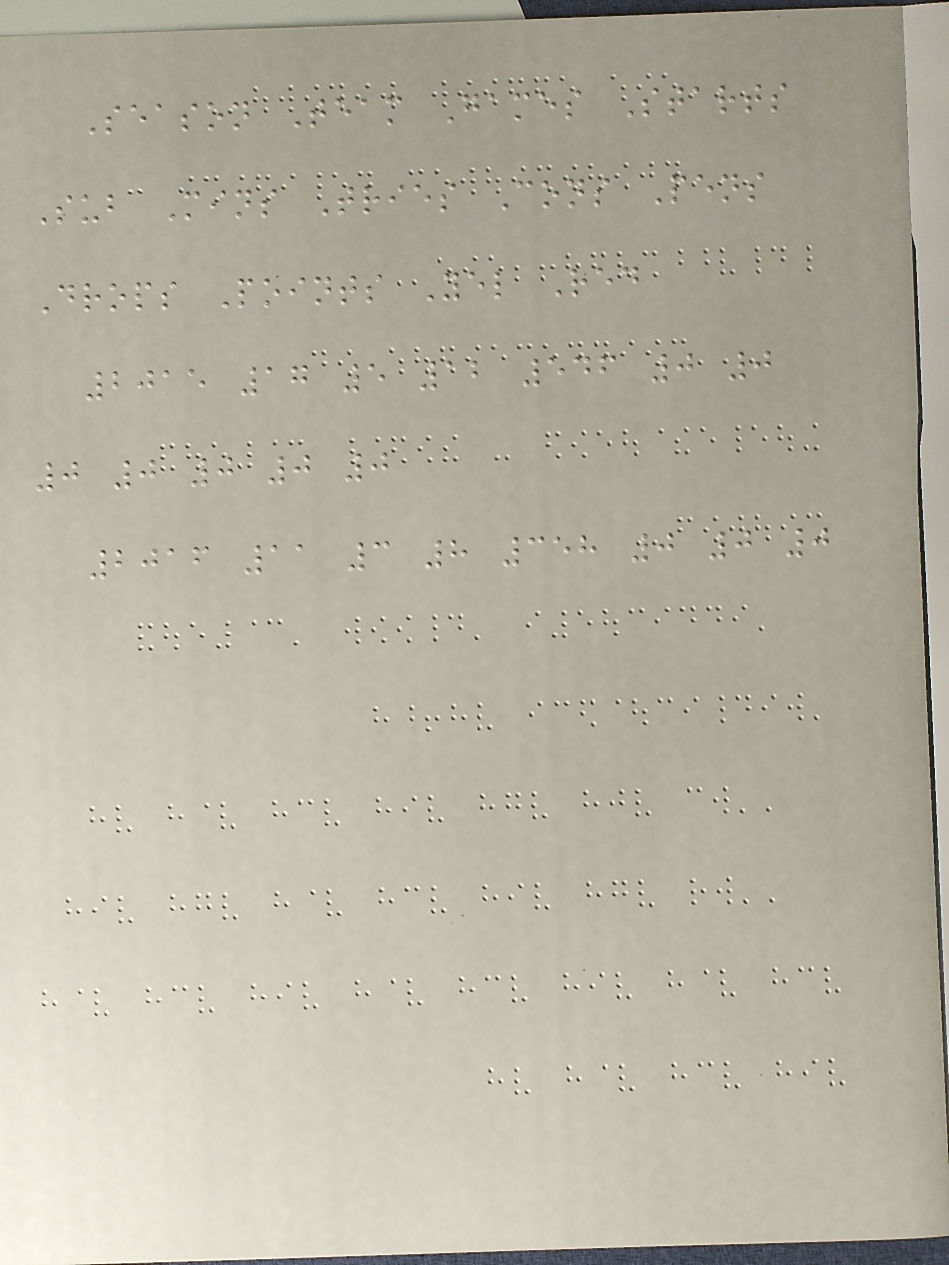Season Team Games Starts
Sub Mins Tries Cons Pens
Drops Points Yel Red
2015 17 5 12 546 0 0
0 0 0 0 0
2016 11 3 8 358 0 0 0
